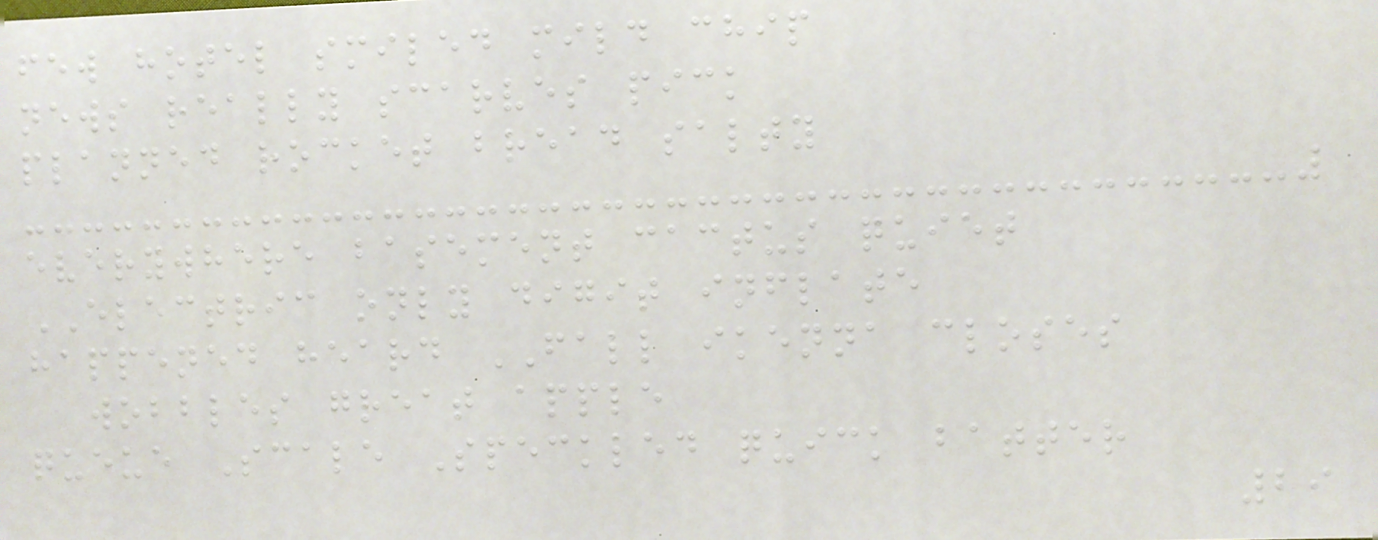few hotel smiled mild chip
news really scarves pick
planned rocket bread salty
everywhere basement cactus quiet
ELECTRIC only digit inflate
happened heard FALL ikenna closes
wobbles great apple
queue Scale Speckled quick batter
29
